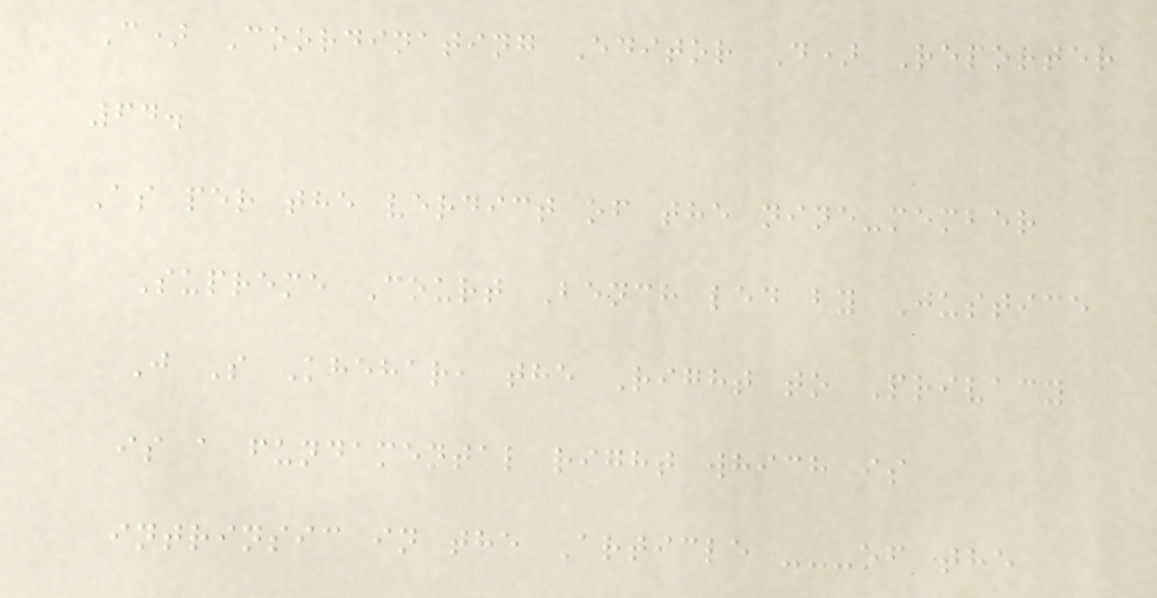C) Coordinating Editor D) Reporter
64.
As per the verdict of the nine-member
Supreme Court Bench led by Justice
J S Khehar, the Right to Privacy
is a fundamental right which is
intrinsic in the Article ---of the
